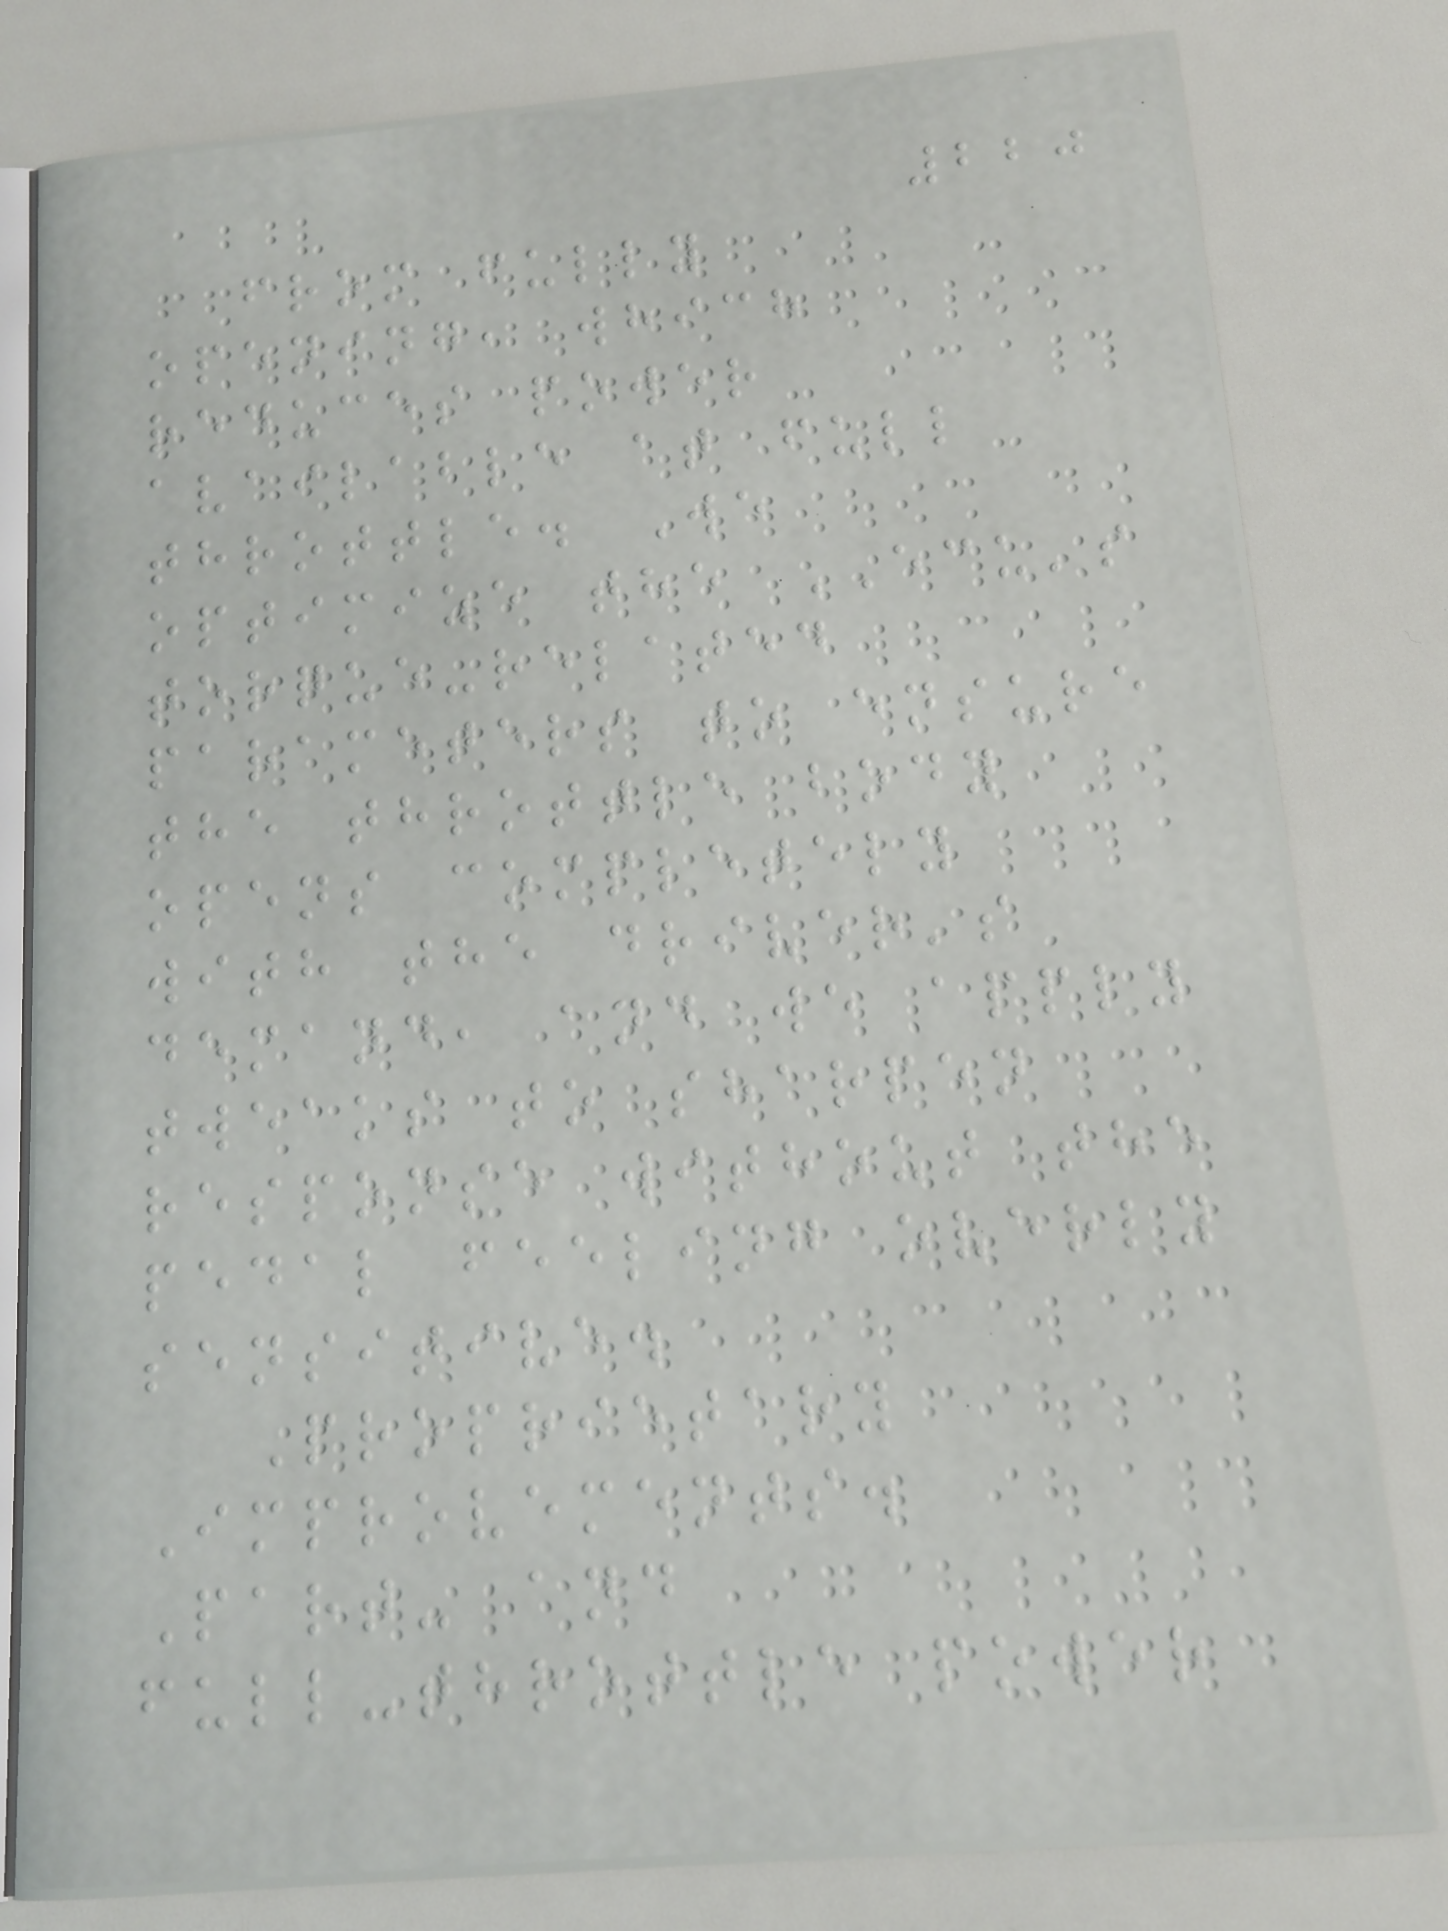220
from fully
opening, which
reduces power
available at full
throttle. We
optimize the ECU's
torque-related
parameters to ensure
the throttle body
opens completely
with the driver's
demand, and we apply
tweaks to sharpen
response without the
pedal feeling overly
sensitive.
Proprietary
Improvements.
Part- and
full-throttle power
